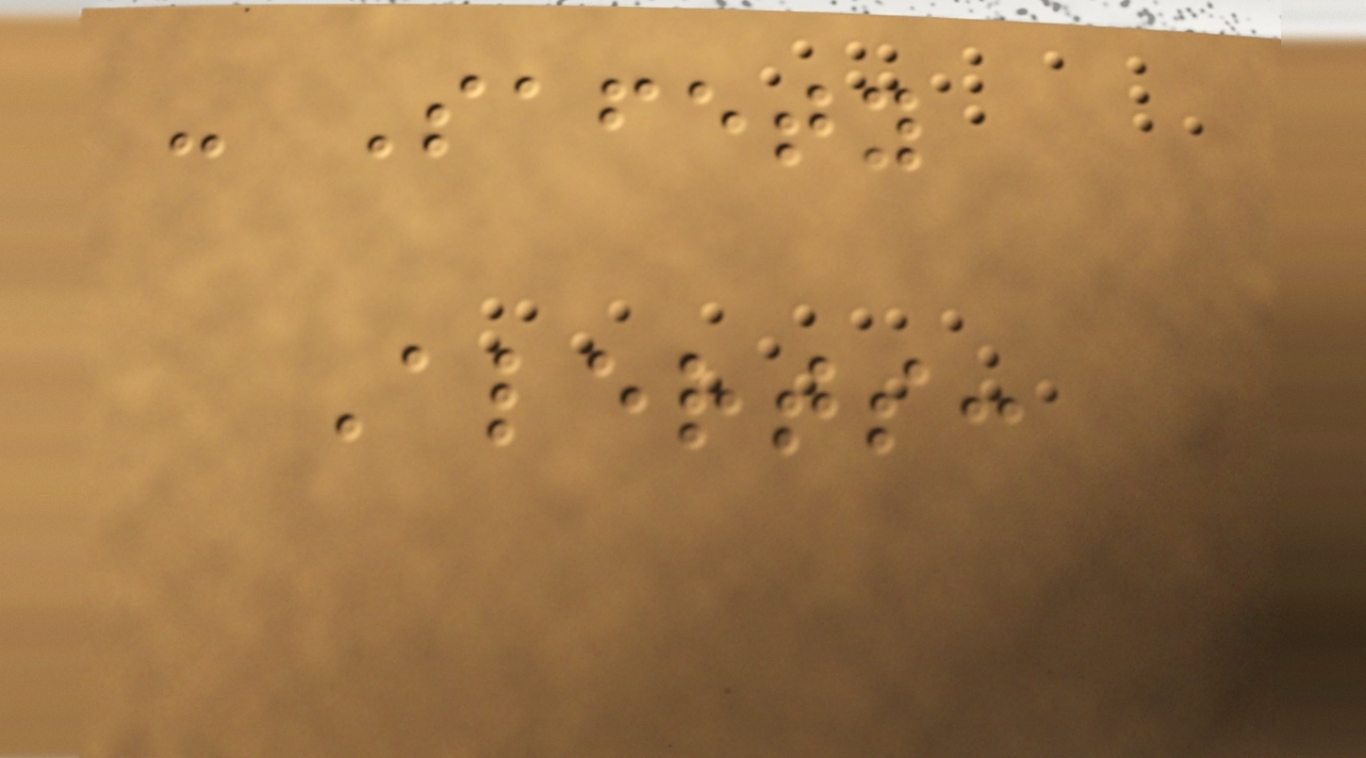- Safety
Alerts:
